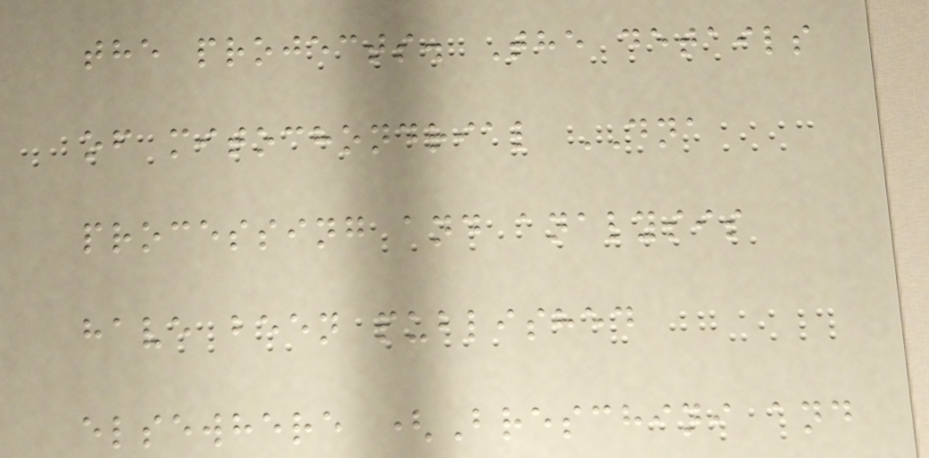the projects. The details
of mitochondrial DNA
processing and analysis
have been published
elsewhere (Breschini and
